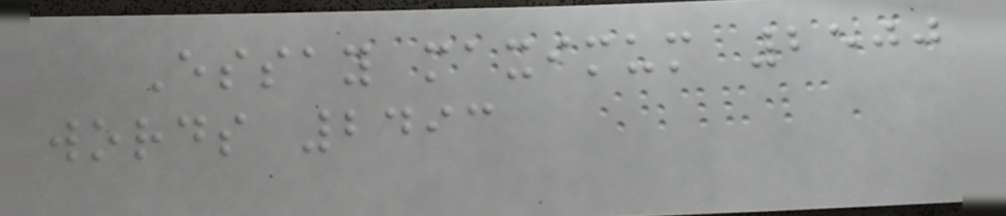Essay maximum 2500
words 2493
